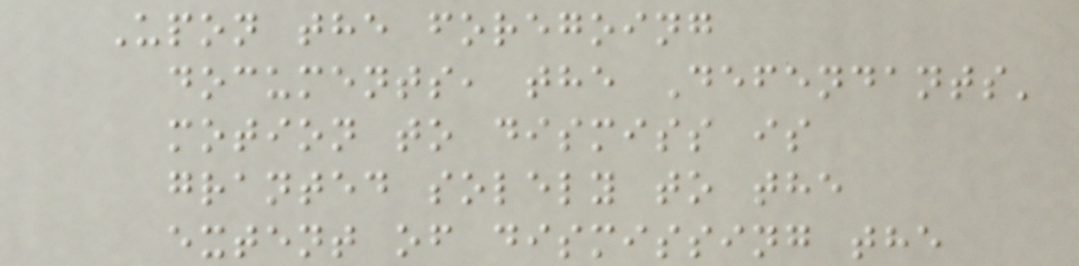Upon the foregoing
documents, the Defendants'
motion to dismiss is
granted solely to the
extent of dismissing the
